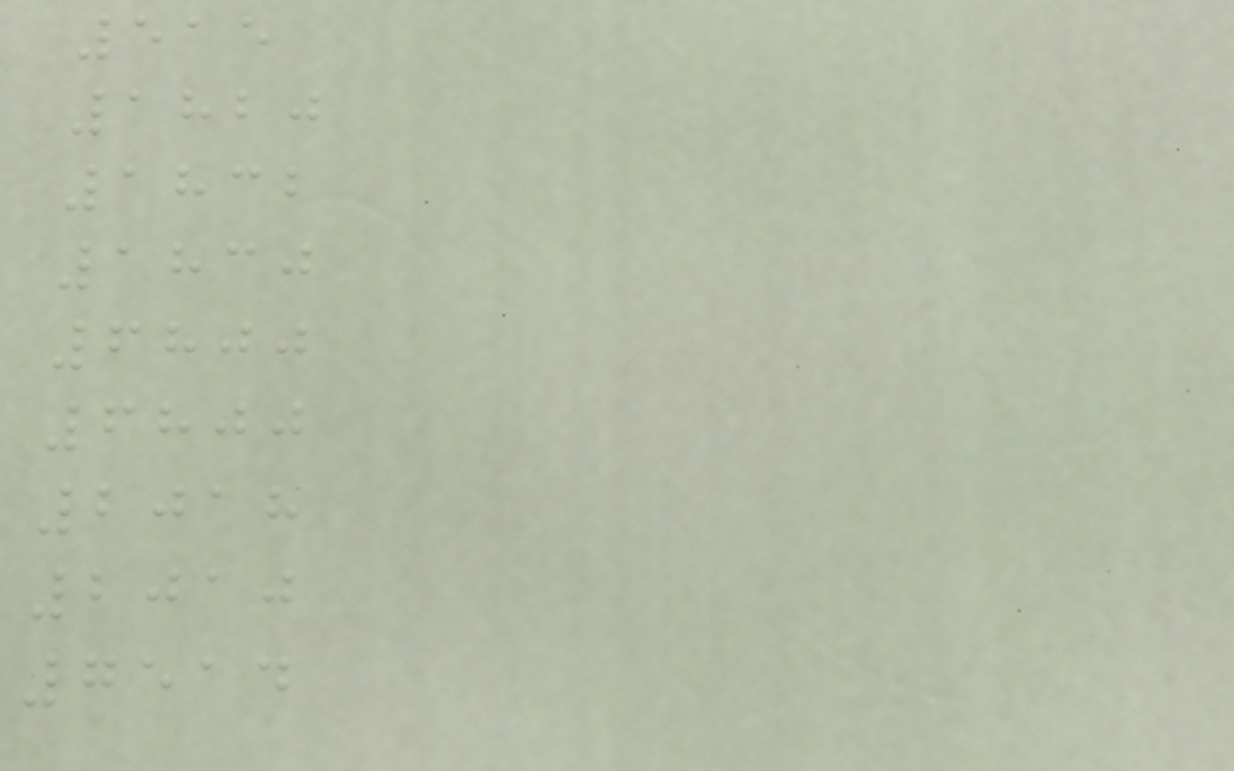515
1820
1832
1830
6800
6800
2018
2010
7514
